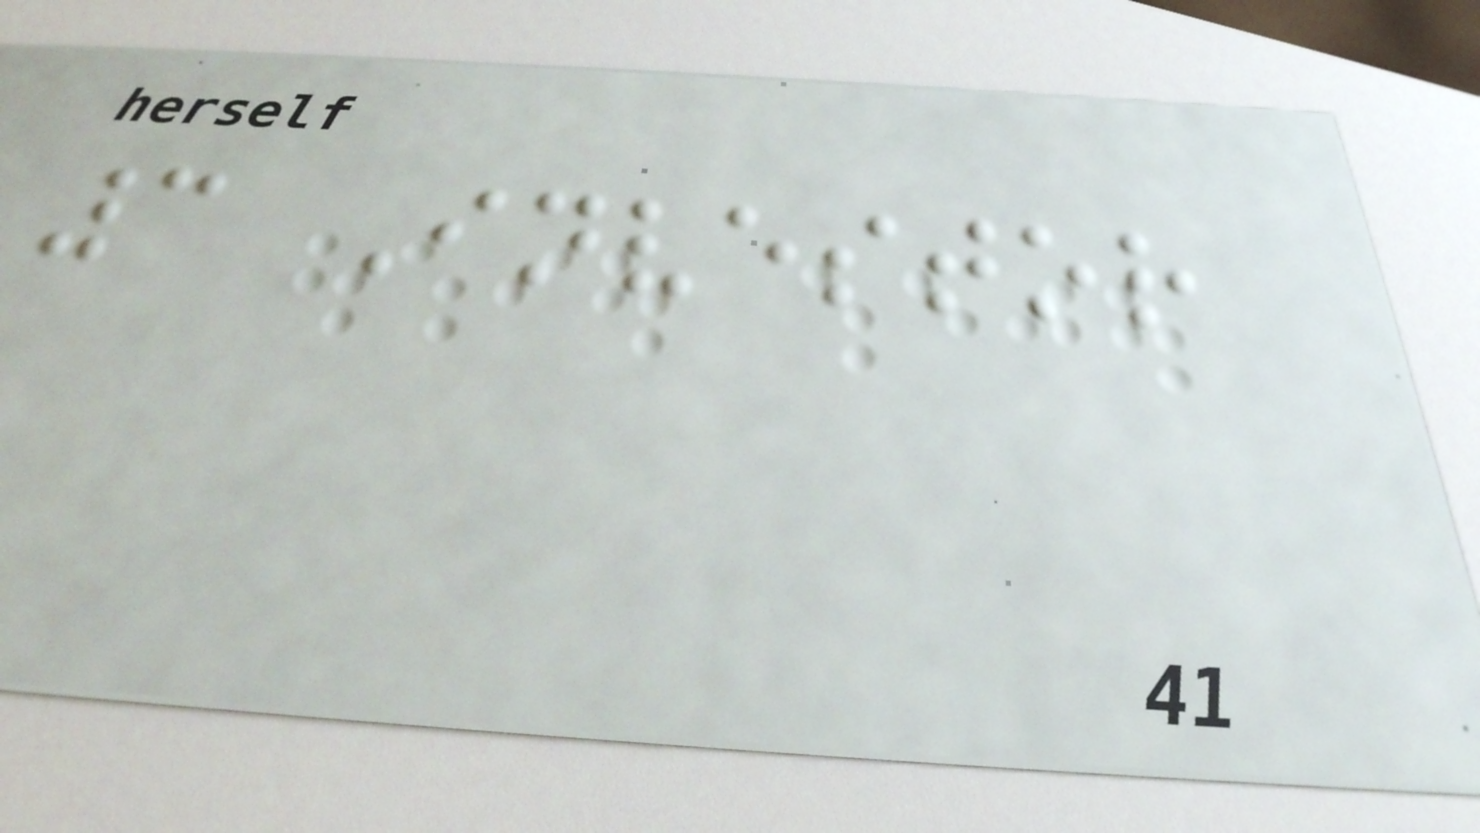3 Investor
